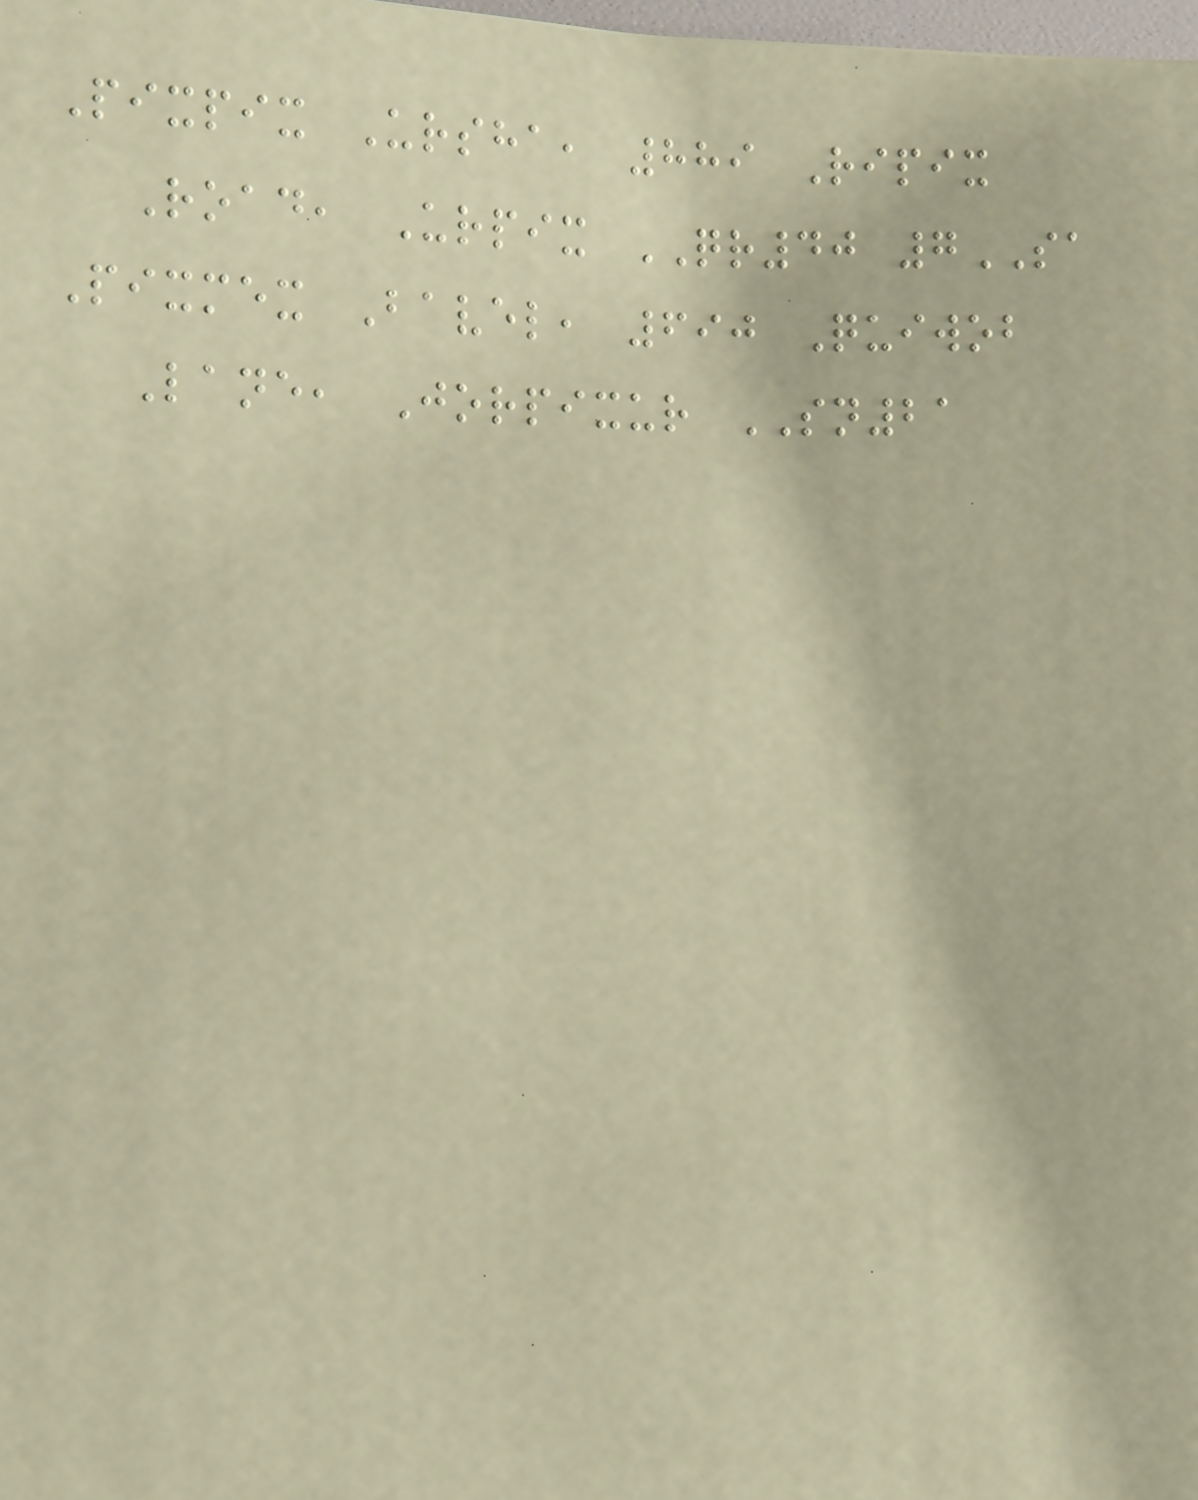Pixpix Ursha, 889 Ripix
Road, Urpix QR40 7SA
Pixmex Bavel, 690 Quiwob
Lane, Jorpixur SN21
